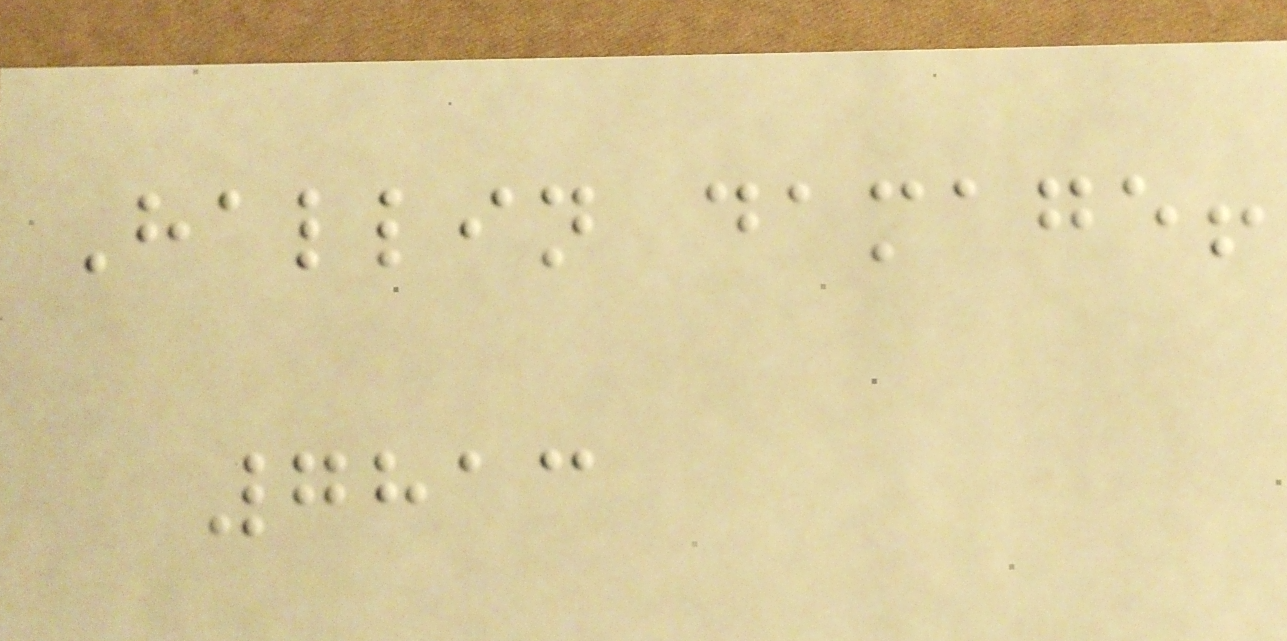Hallin damage!
7813
